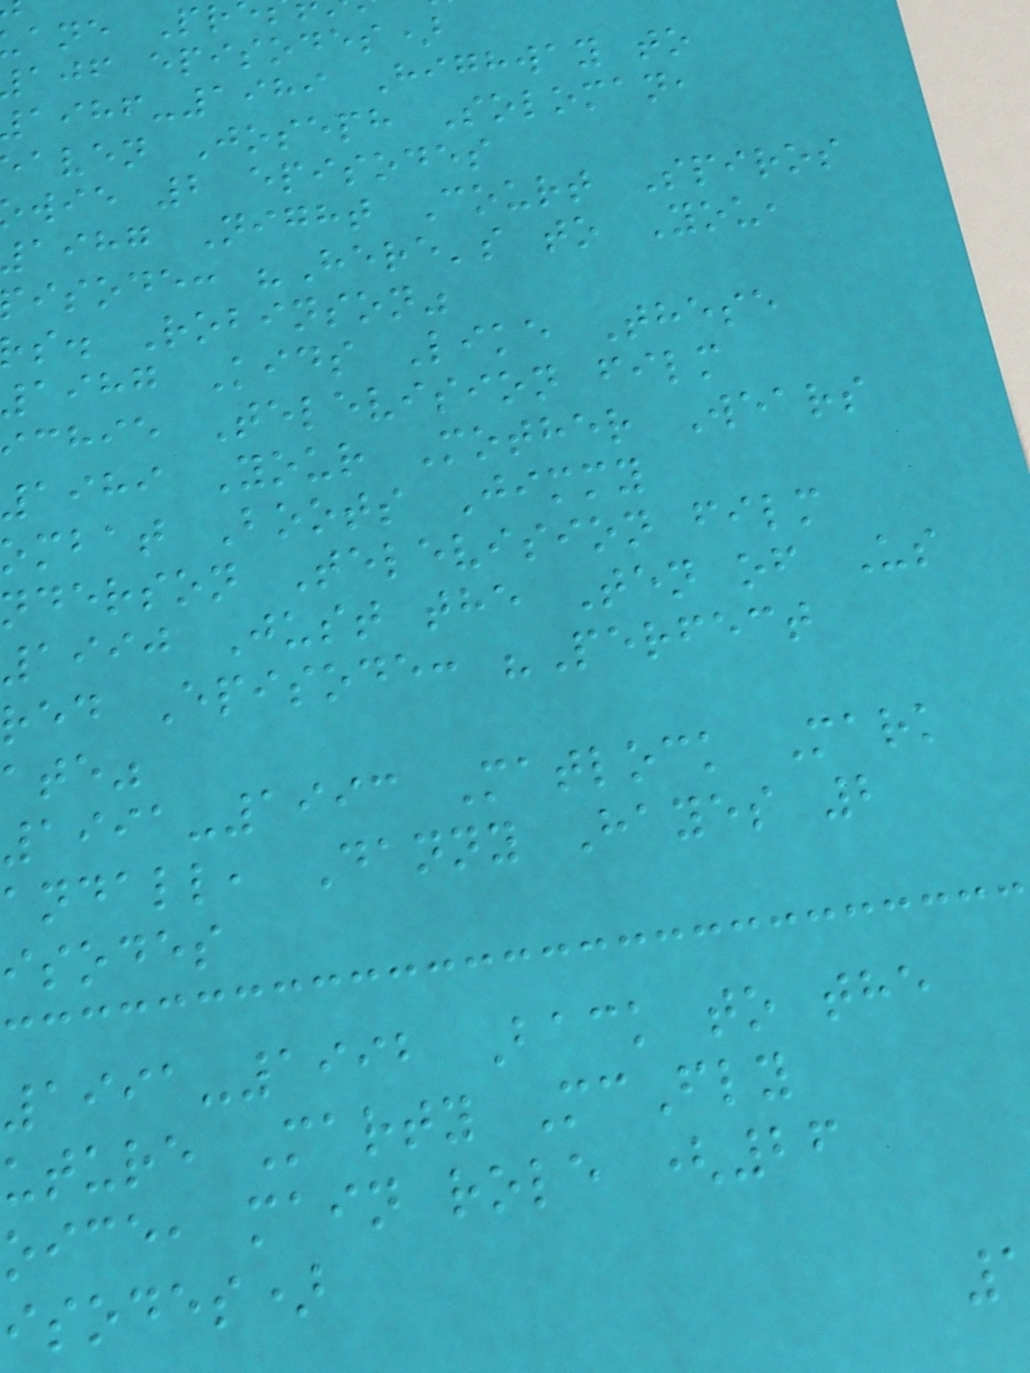ane Pr
ajf episodes)
-1989 Highway to
aven Joseph Soloman,
wie 2 episodes
aihg Night Court Spiros
isode: "Here's to You,
s. Robinson"
aihg Kids Like These
chie Television film
aihi Your Mother Wears
ombat Boots Jimmy
nderson Television film
1990 Just the Ten of Us
red Episode: "Perfect
ate"
1991-1993 Matlock Mark
andall, Danny Hayes 2
isodes
1991-1992 Back to the
uture Marty McFly
oice, main role (26
isodes)
